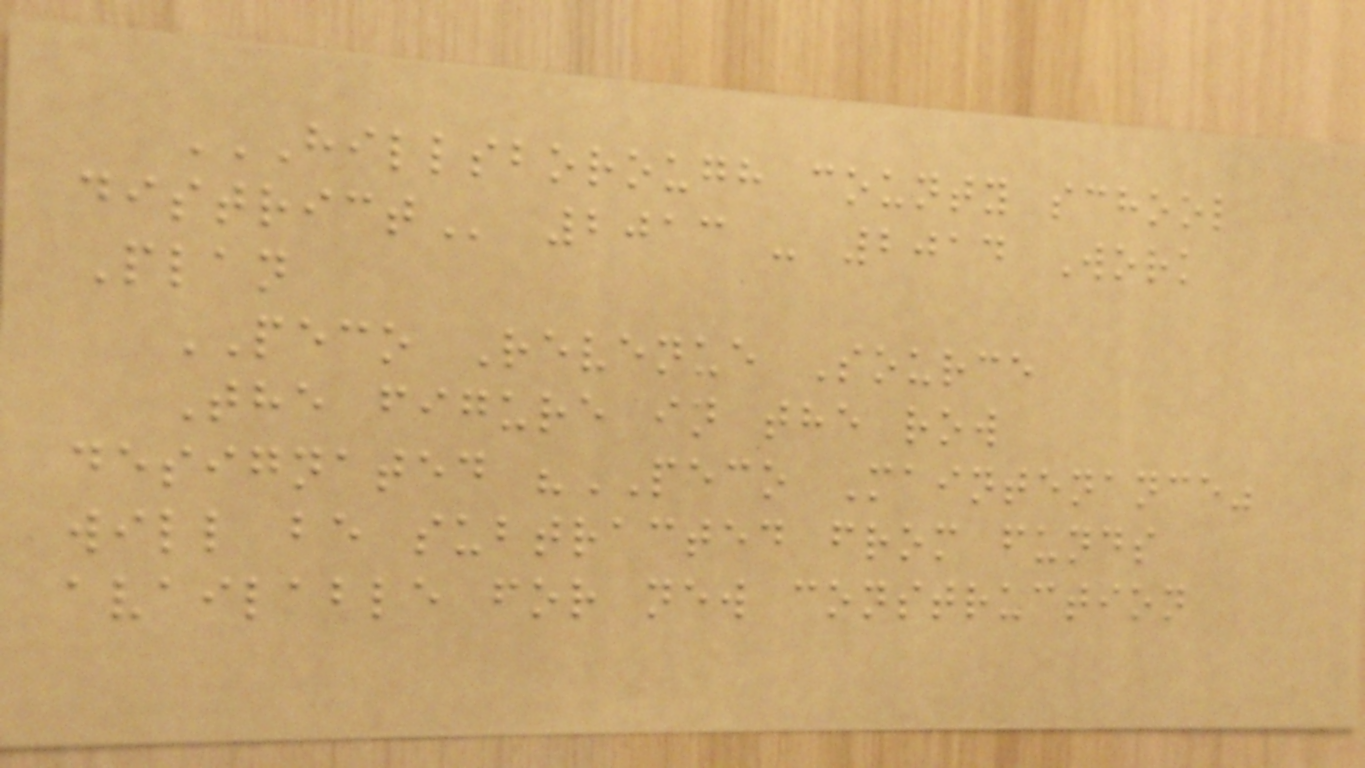HILLSBOROUGH COUNTY SCHOOL
DISTRICT 2013 - 2014 Work
Plan
PECO Revenue Source
The figure in the row
designated "PECO Maintenance"
will be subtracted from funds
available for new construction
